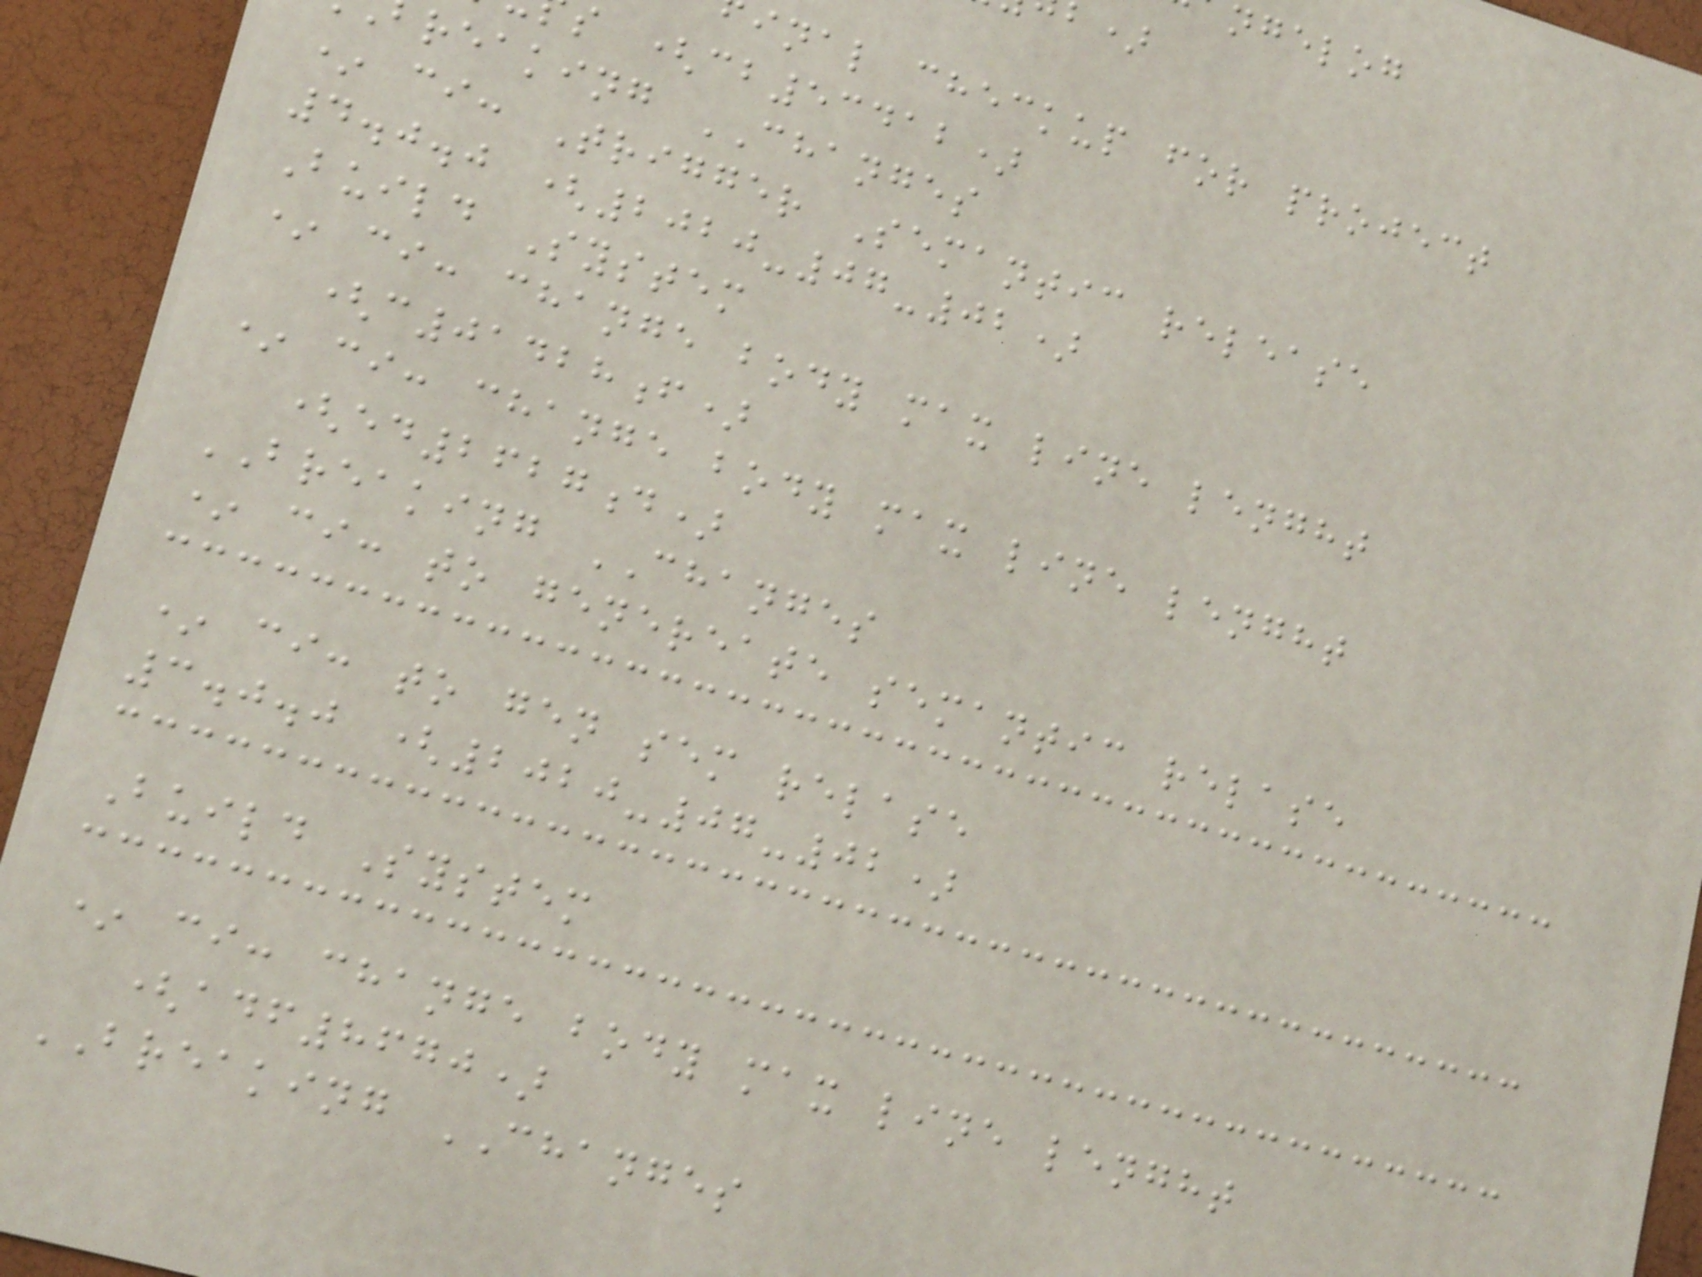inal checkup for project
s (cb53412)
reaking CHANGES
* ci: Trigger Semantic release
4.0.0 (2020-07-02)
Build System
* ci: change body max line lenght
(c01428f)
* ci: change body max line lenght
(ed2627d)
BREAKING CHANGES
* ci: to genereate semantic relase
* ci: to gen sem relase
3.0.0 (2020-07-02)
Build System
* ci: change body max line lenght
(adf8670)
BREAKING CHANGES
